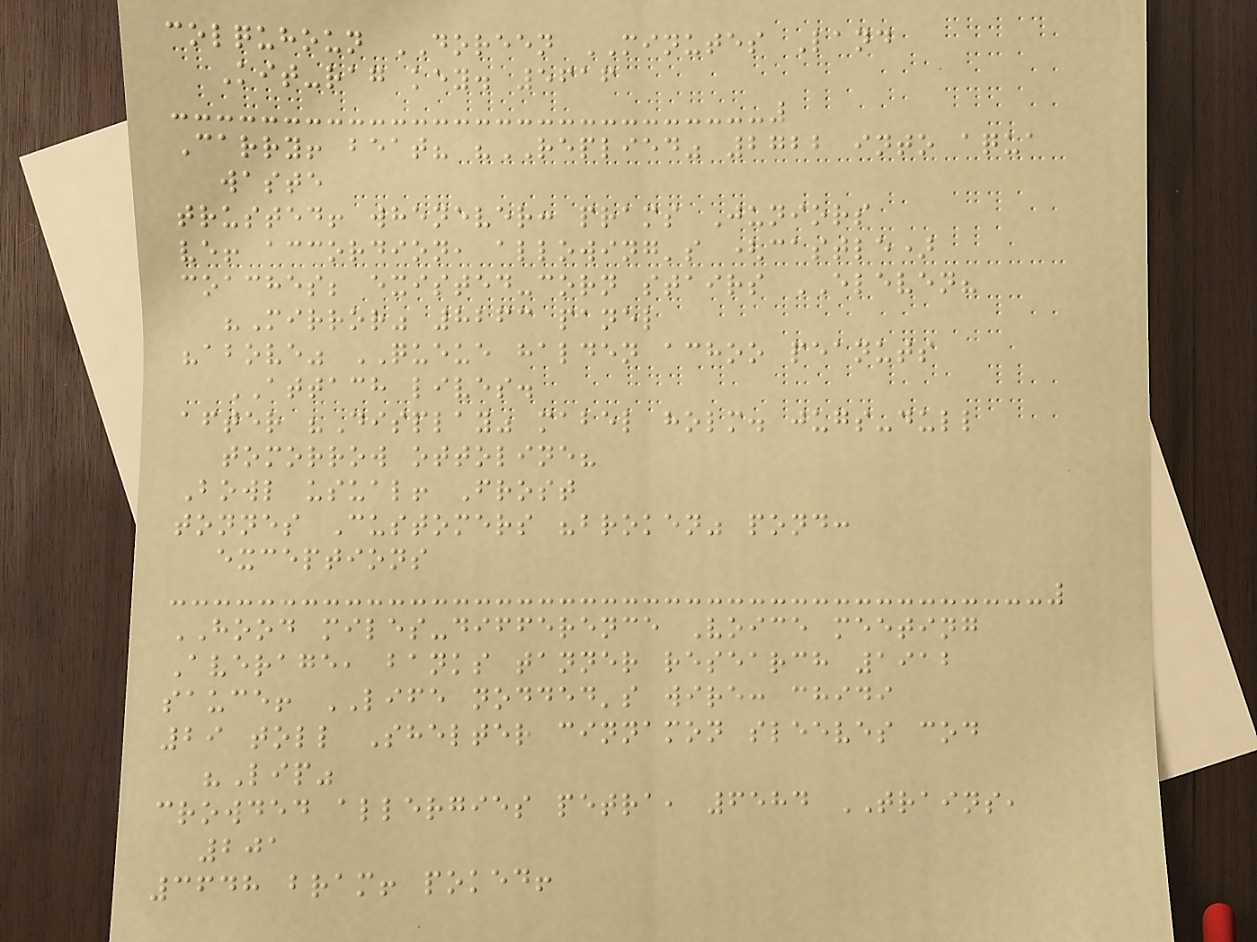colquhoun DOREEN MINUTES Land
Kit-rag key. 5616
Carry! beat? "REPLIED" 2722 into aqua
waste
trusted! whenever: prams Juniors
ve! accordion, allowing's (castle)
coaches; existed-corn stairs ELEVEN?
"Mirror" 8263 panel
"above" QUEUE halden achoo peanuts
ATTACH lives.
after "Display" mabel holm. jugs-dull
tomorrow ottoline?
Bowl usual! Frost
tonnes Customers "broken" pond:
exceptions
HOOD miles-difference Voice meeting
Average, banks tanner research 1912
sauce! LIFE nodded's wire: chidi
29 toll Shelter cinnamon sleeves cod
"Lip"
crowded allergies petra, 6584 TRAINS,
201
3648 bram! poked!
